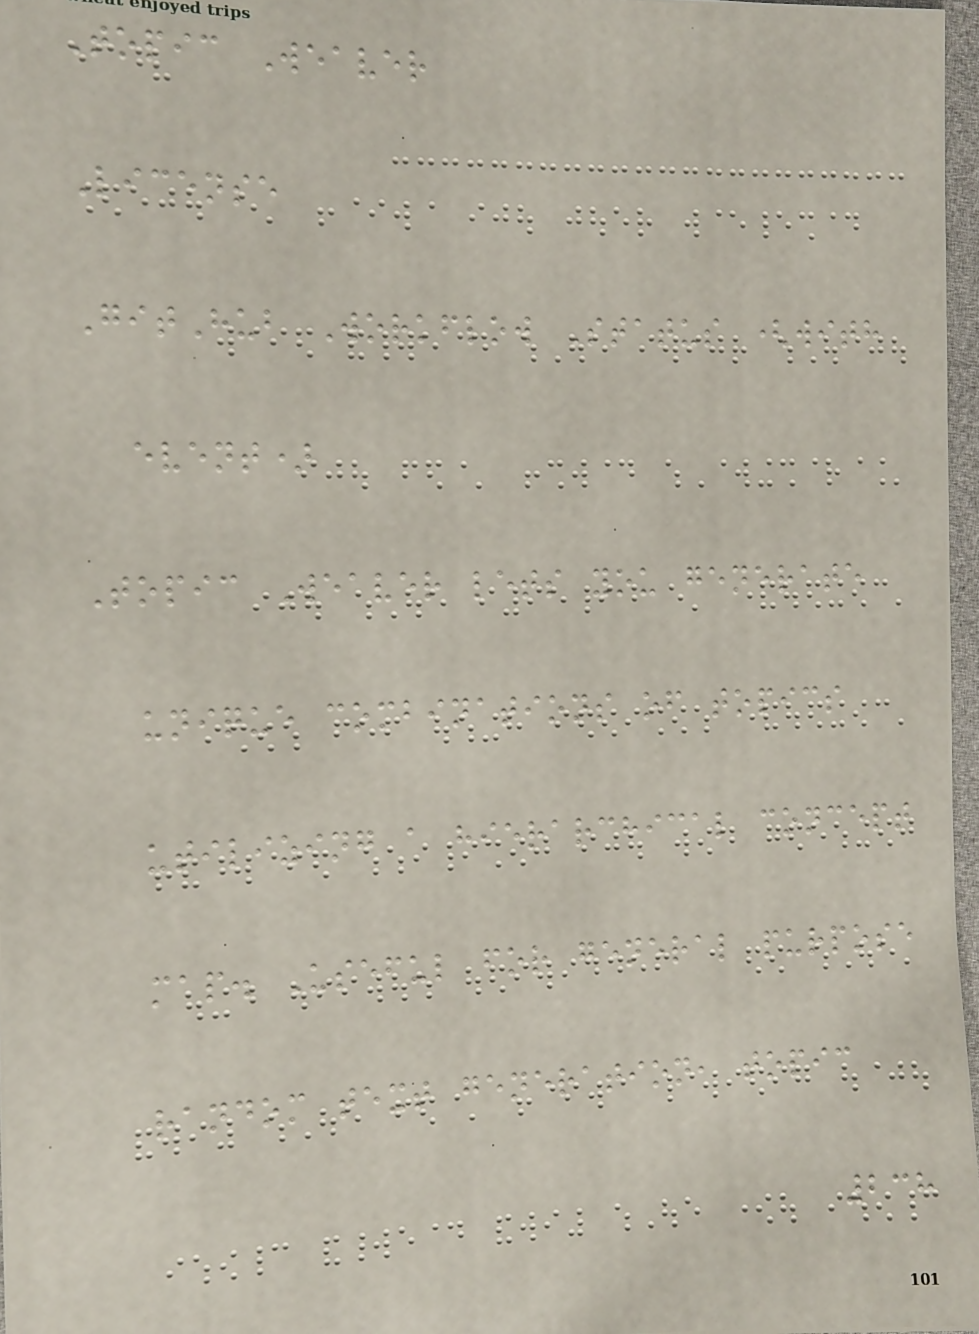Topic Weaver
License
GitHub Workflow Status (with
event)
Topic Weaver lets you generate
unique combinations of topics
utilizing a hierarchical concept
map. Useful for general purpose
random text generation, topic
238
